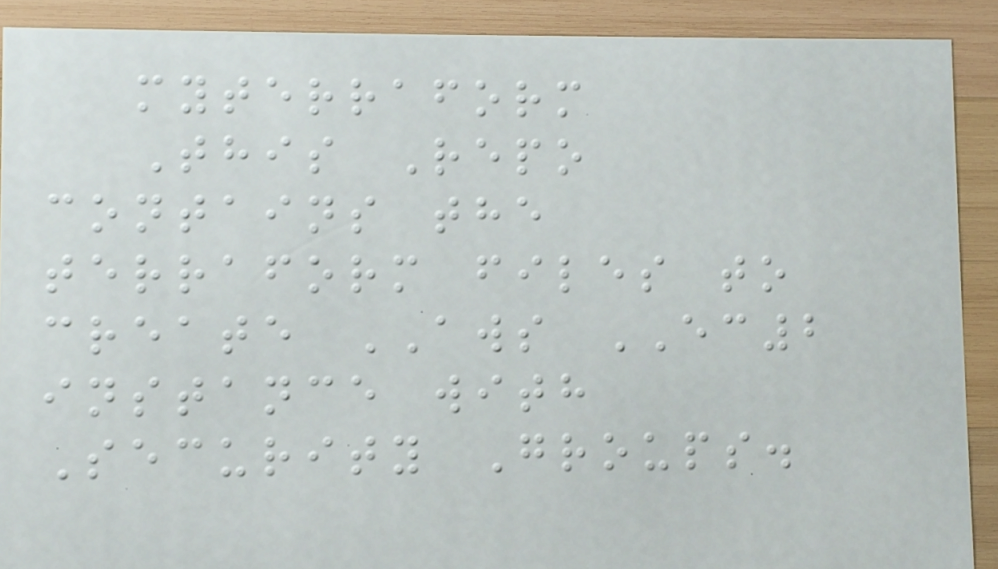myterraform
This Repo
contains the
terraform files to
create AWS EC2
instance with
Security Groups.
